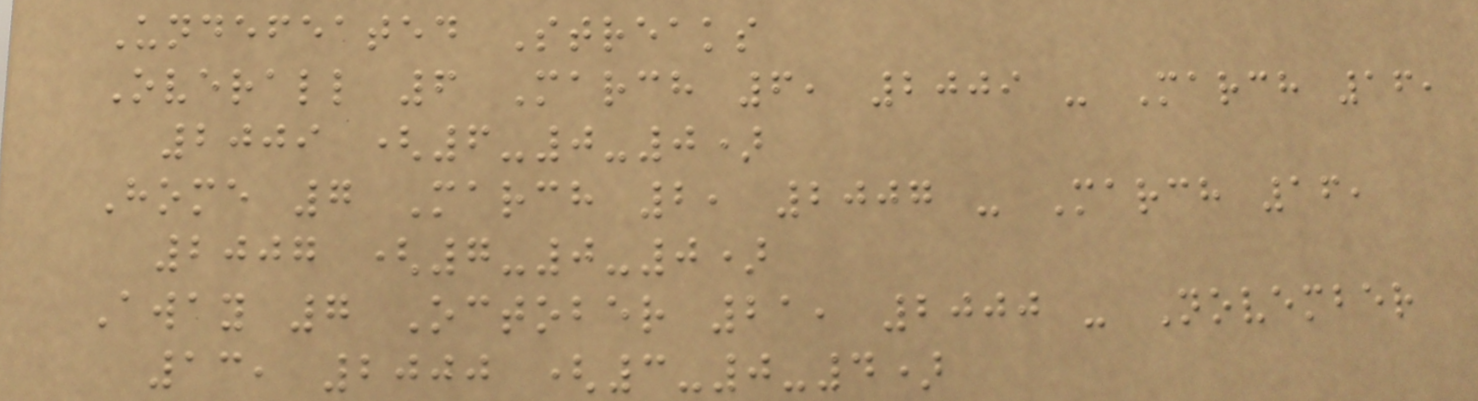Undefeated Streaks
Overall 6 March 6, 2009 - March 16,
2009 (6-0-0)
Home 7 March 2, 2007 - March 16,
2007 (7-0-0)
Away 7 October 21, 2000 - November
13, 2000 (3-0-4)
